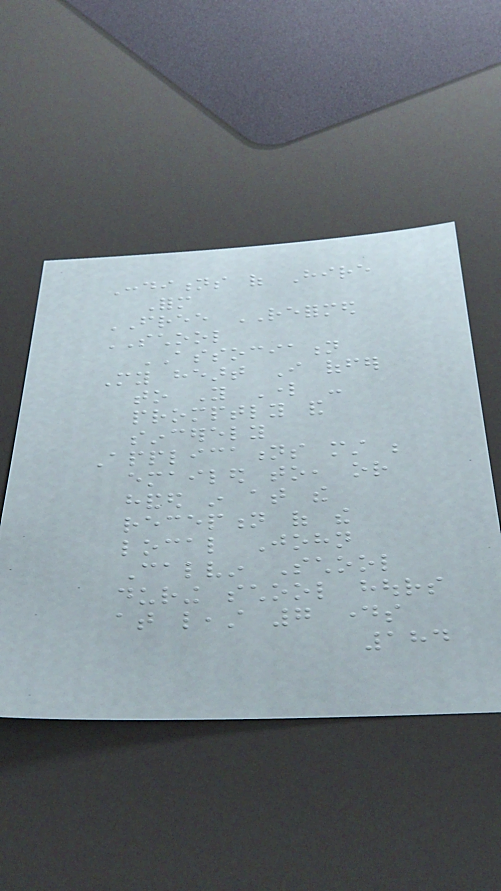Conditions of Hire
Form
FREE REFORMED
SCHOOL
ASSOCIATION
My heart I offer
to You Lord -
promptly and
sincerely
Applications must be
emailed to, or
handed in at the
reception of the
local John
Calvin School
during school hours
at least 7 days
184
